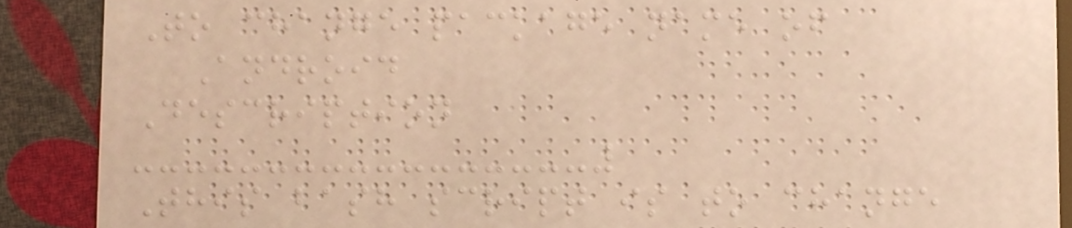To change package name of
Android
Description
This bash script is to change
